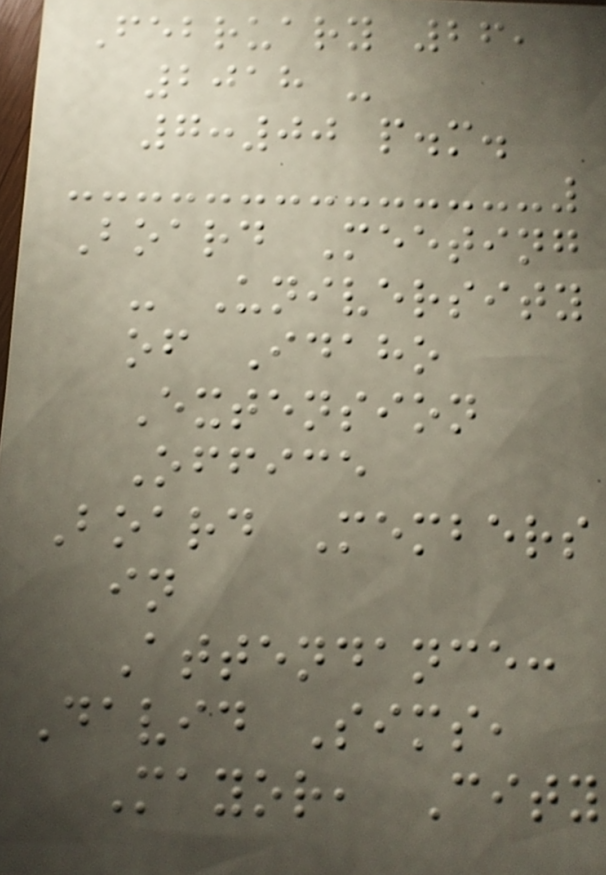February 26,
2018 -
7:00 p.m.
Board Meeting
- University
of Idaho
Extension
Office
Board Members
in
Attendance:
David Sims,
Mayor, City
